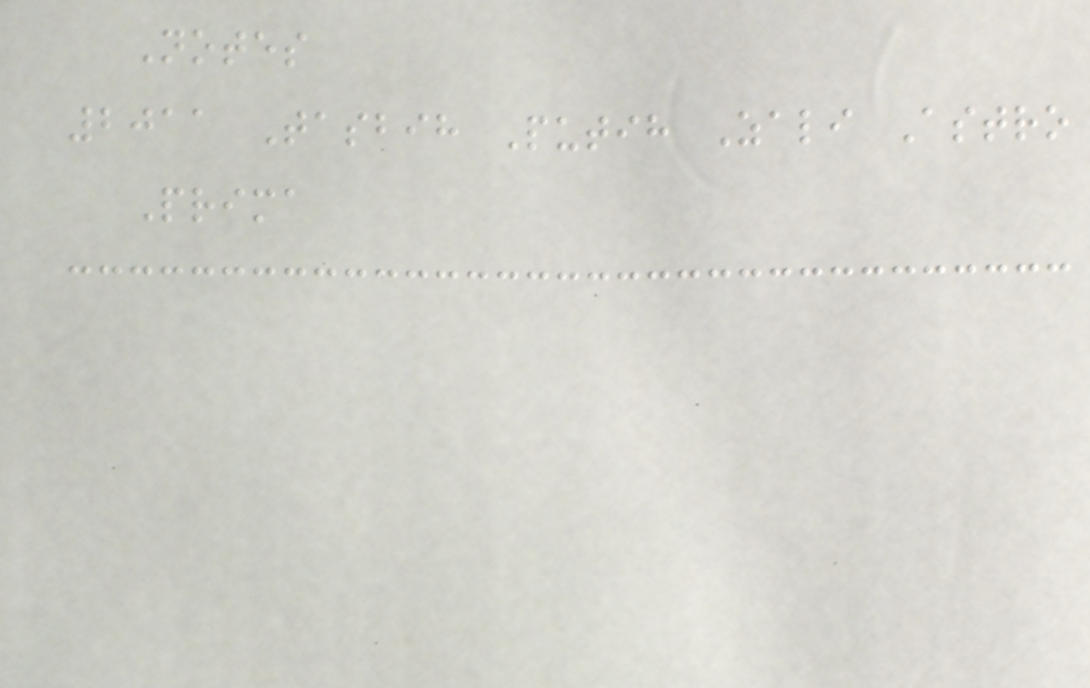Notes
2011 Tasbih Putih Zali Astro
Prima
